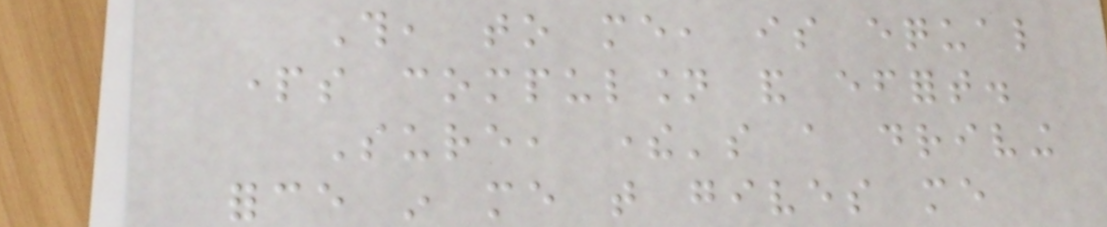This, to me, is equal
parts compulsion and effort.
Sure, there's a driving
force in me that gives me
